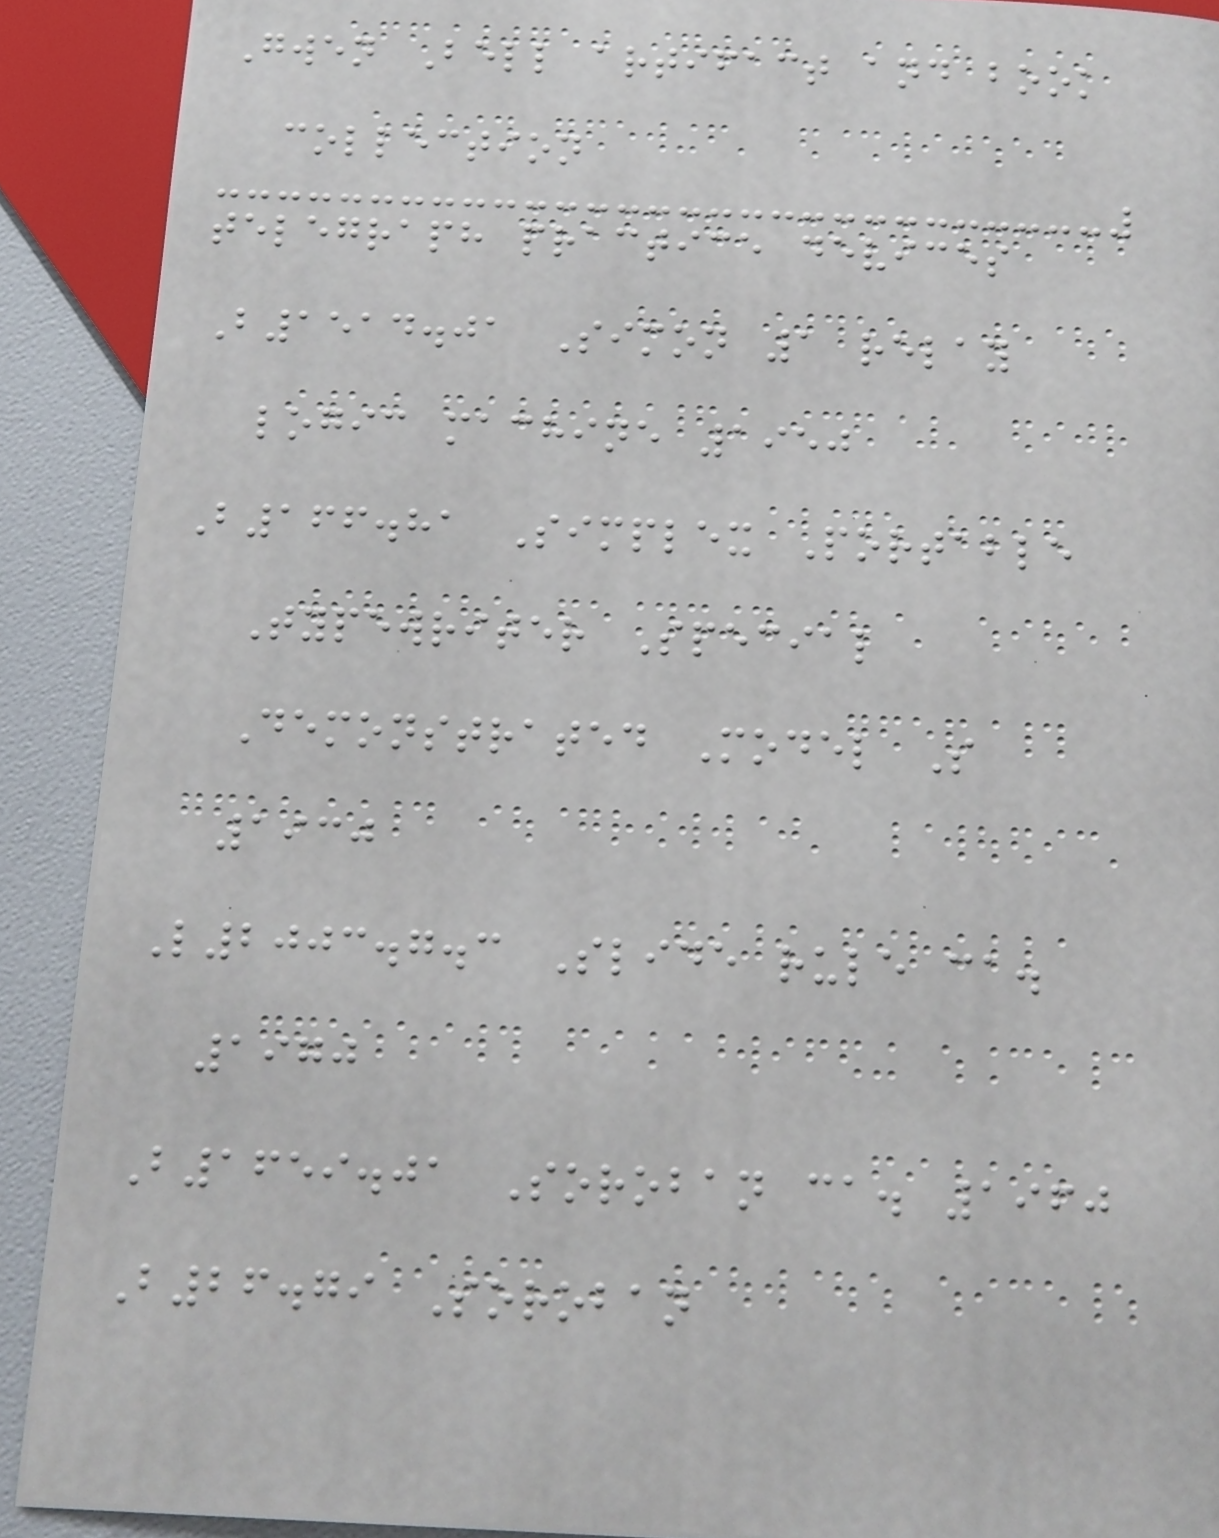Gwen Bell artifact and book
collection
telegraph practice devices
B1514.01 Simon 1 relay
logic machine 1950
B166.81 Simplex Portable
Typewriter Special
Demonstrated Model S
1930
L2003.7.3 Slide rule ca.
1970
B1659.01 Soroban ca. 1960
B26.79 Soroban
